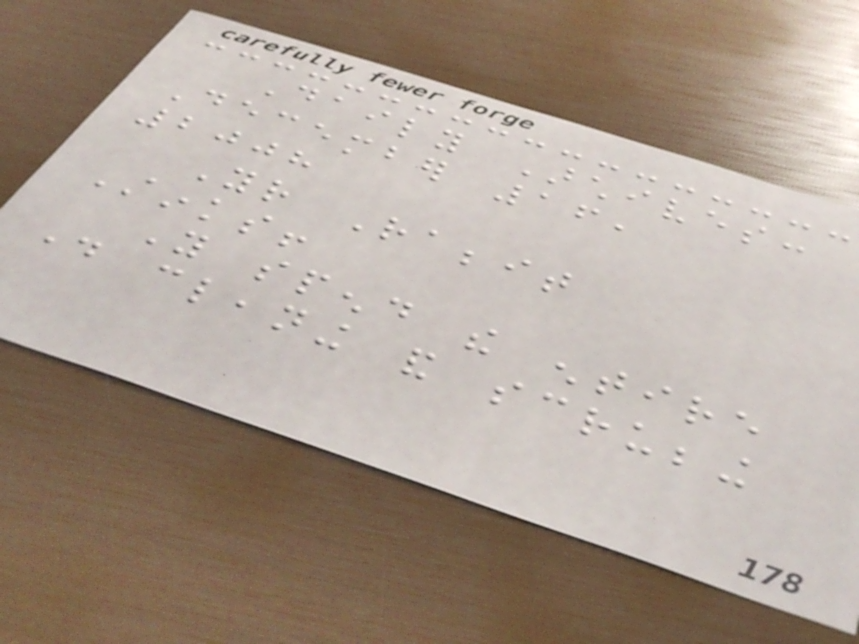Daily Archives:
December 16,
2008
Your Rabbit
Stinks!
You spend the entire
day cleaning and scrubbing
